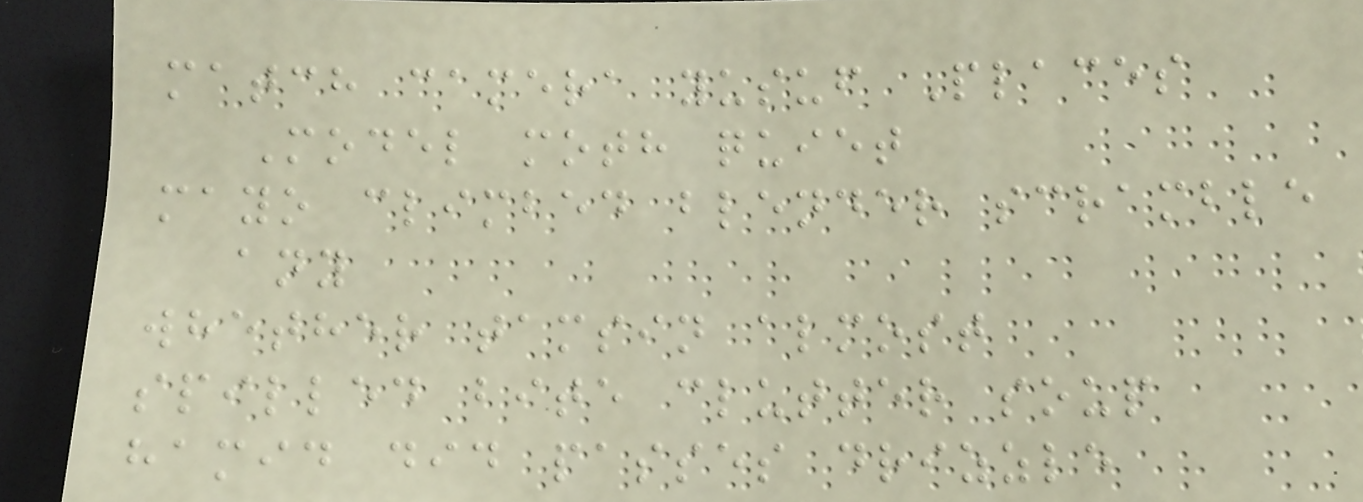match camera yusuf Places
Model moth quiet
mayo climbed blender scramble
any
whether tamsin almost
spilled bite clutter soup
hamid did passes drizzle
